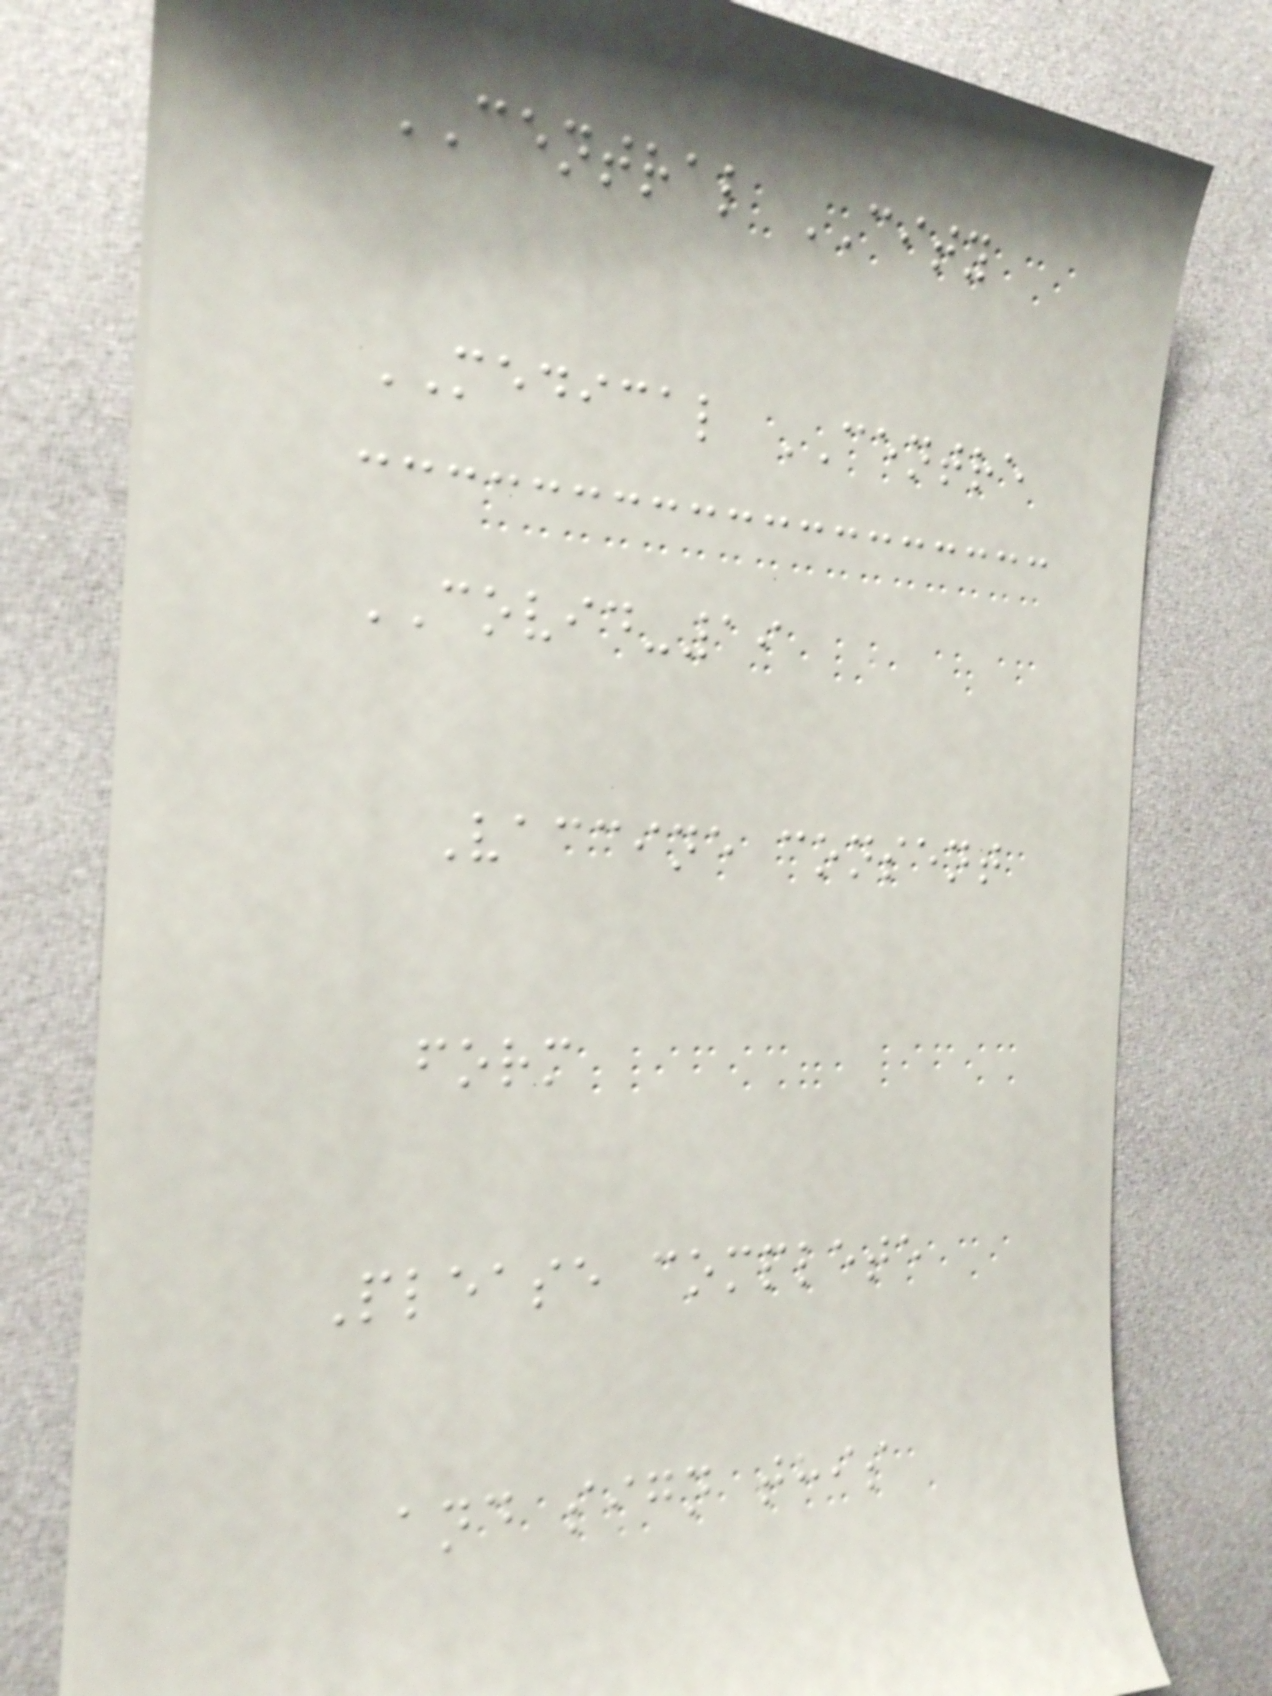CENTRAL CITY
MEDICAL CENTRE
COVID-19
Vaccine consent
form
Please complete
and sign this
